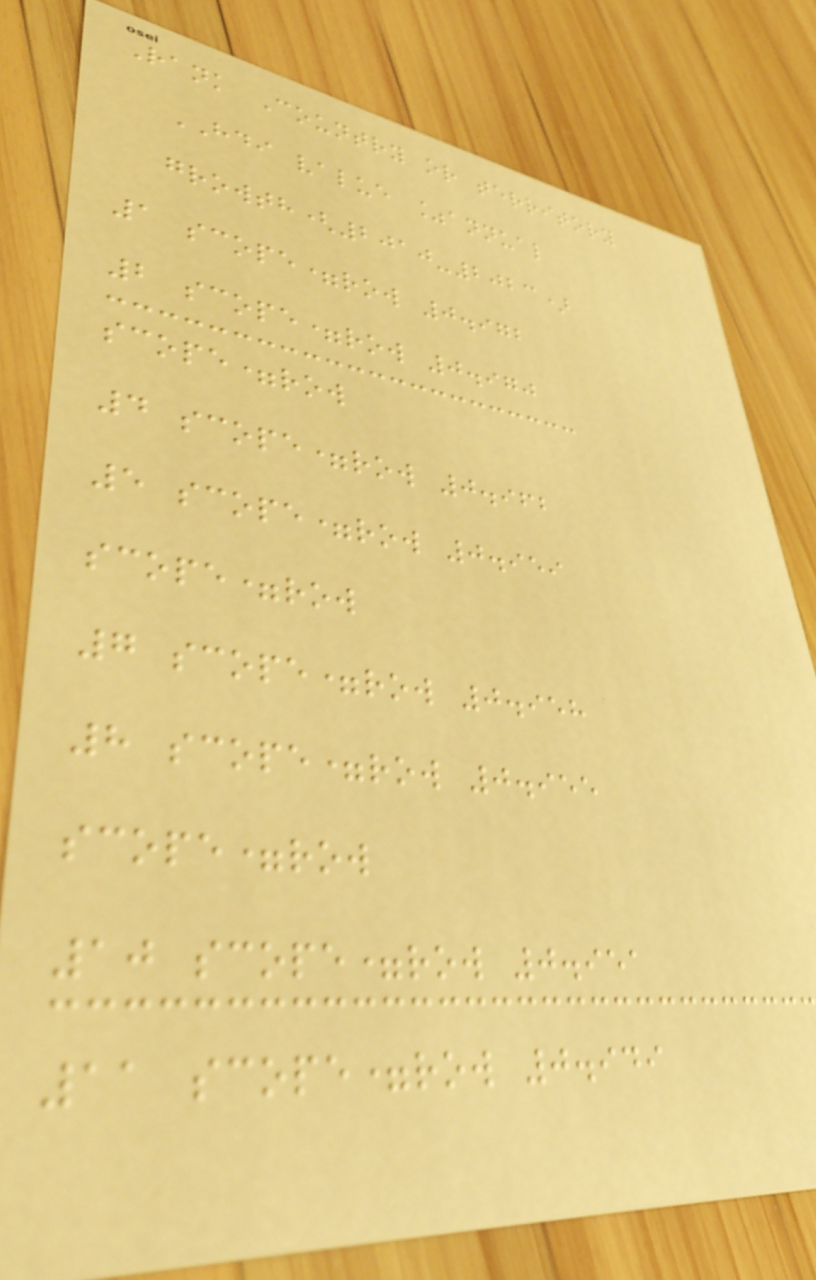Rank Country or territory
HDI value %annual
growth(2010-2023)
1 scope=row 0.972
2 scope=row 0.970
scope=row
4 scope=row 0.962
5 scope=row 0.959
scope=row
7 scope=row 0.958
8 scope=row 0.955
scope=row
10 scope=row 0.951
11 scope=row 0.949
